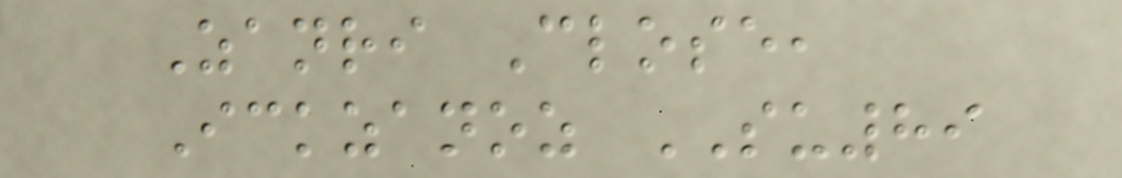Zanri Close,
Ickzanoz SU89
